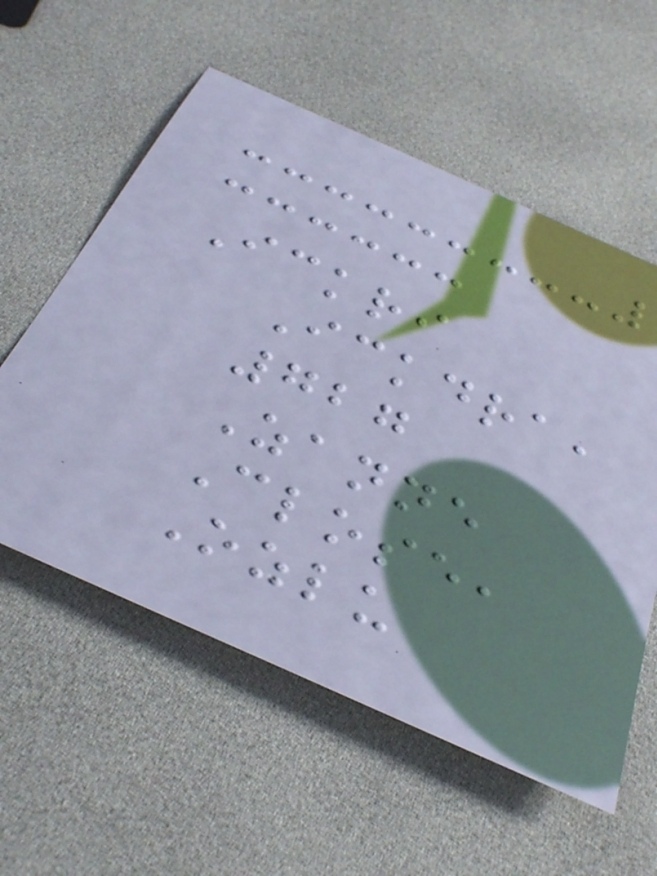Ickri
Ickdra,
727
Zanne
Close,
Ozlu
